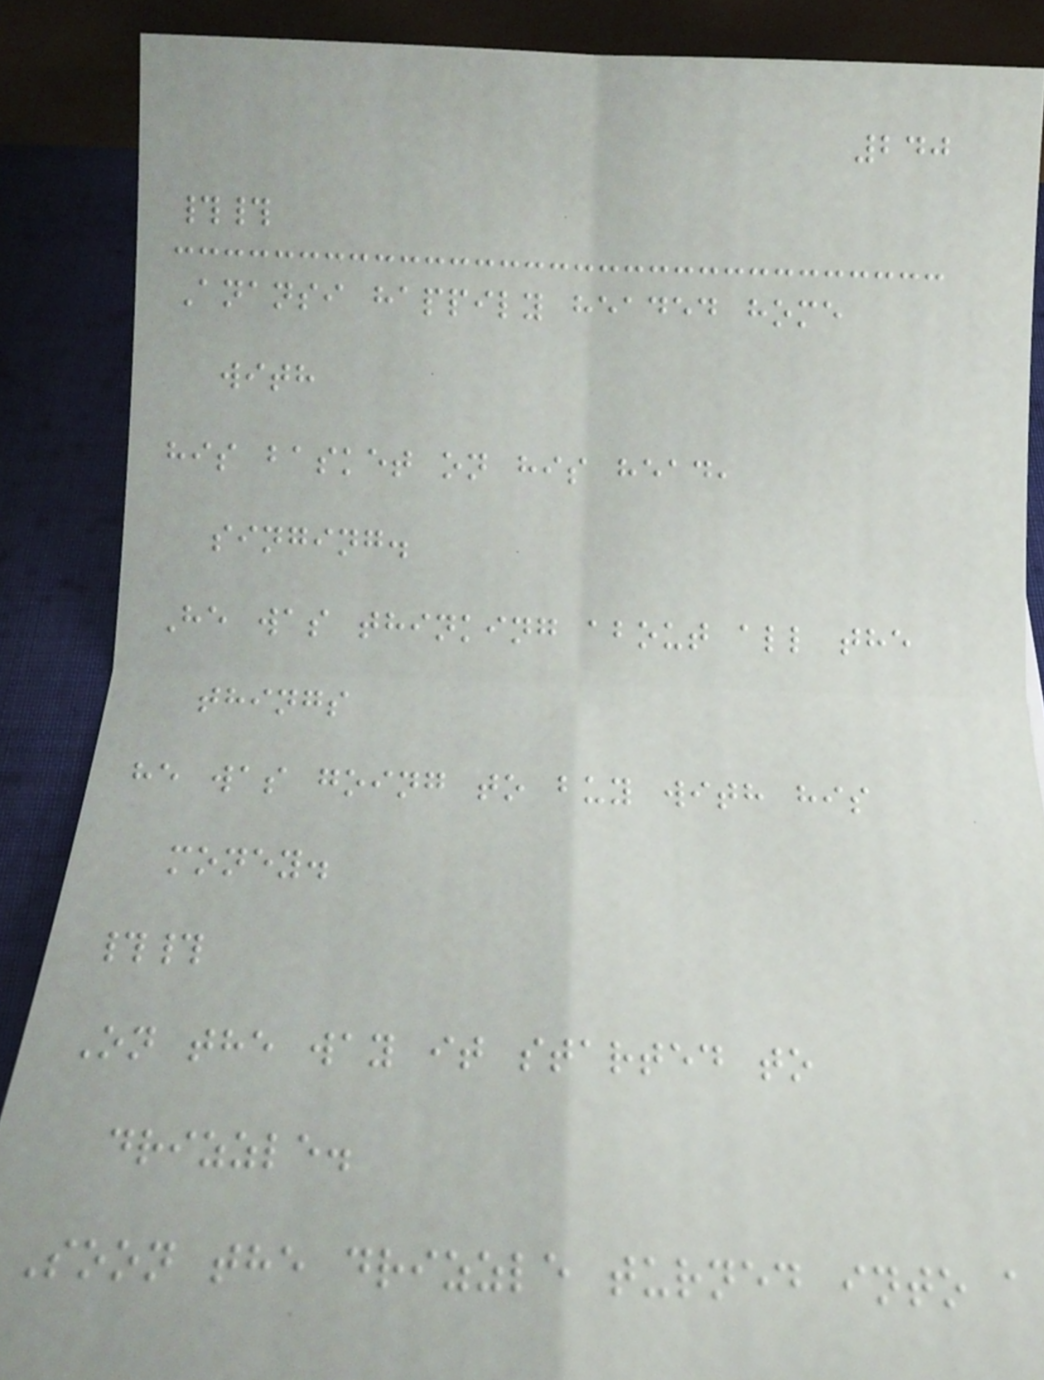240
##
Anansi happily headed home
with
his basket on his head,
singing.
He was thinking about all the
things
he was going to buy with his
money.
##
On the way it started to
drizzle.
Soon the drizzle turned into a
